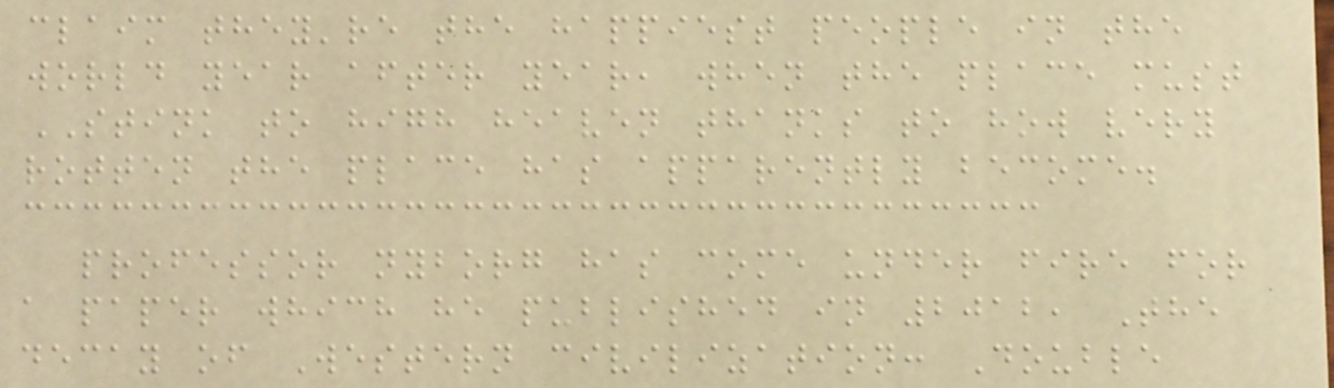claim they're the happiest people in the
world year after year, when the place must
STINK to high heaven thanks to how very
rotten the place has apparently become.
professor nyborg has come under fire for
a paper which he published in 2012, The
decay of Western civilization: Double
